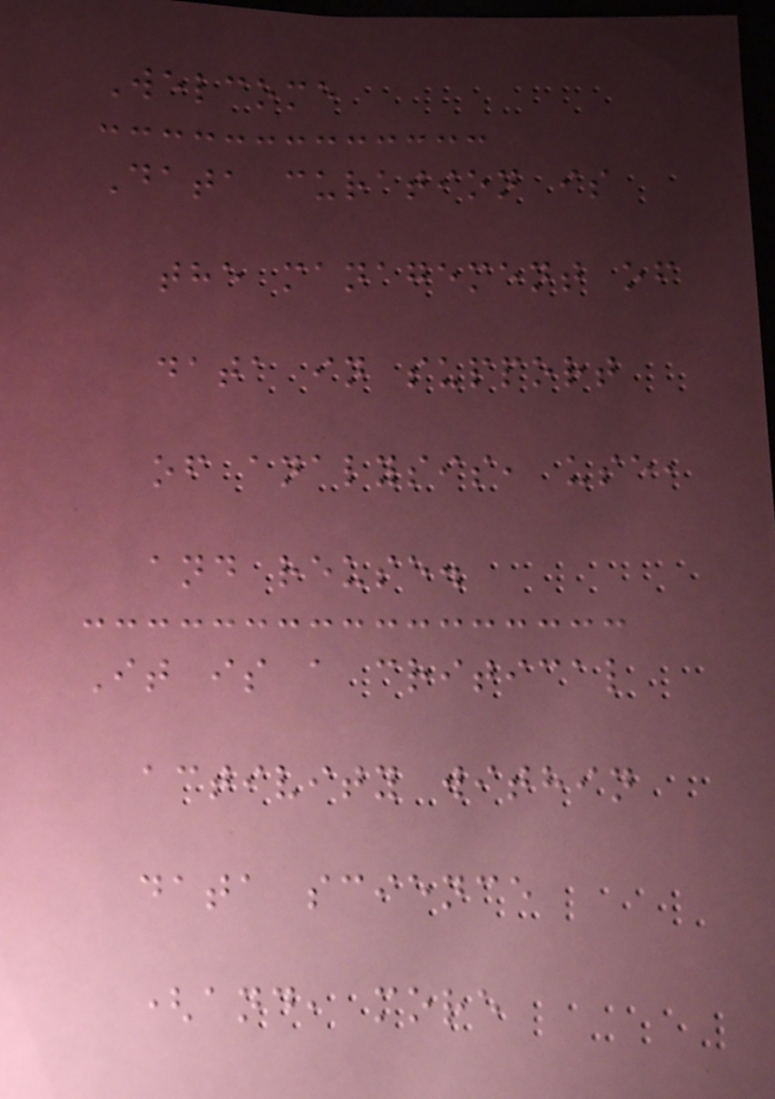Welcome
Data curation is
the management of
data in support
of analysis, use,
and reuse.
It is a critical
activity within
data science
(and, more
